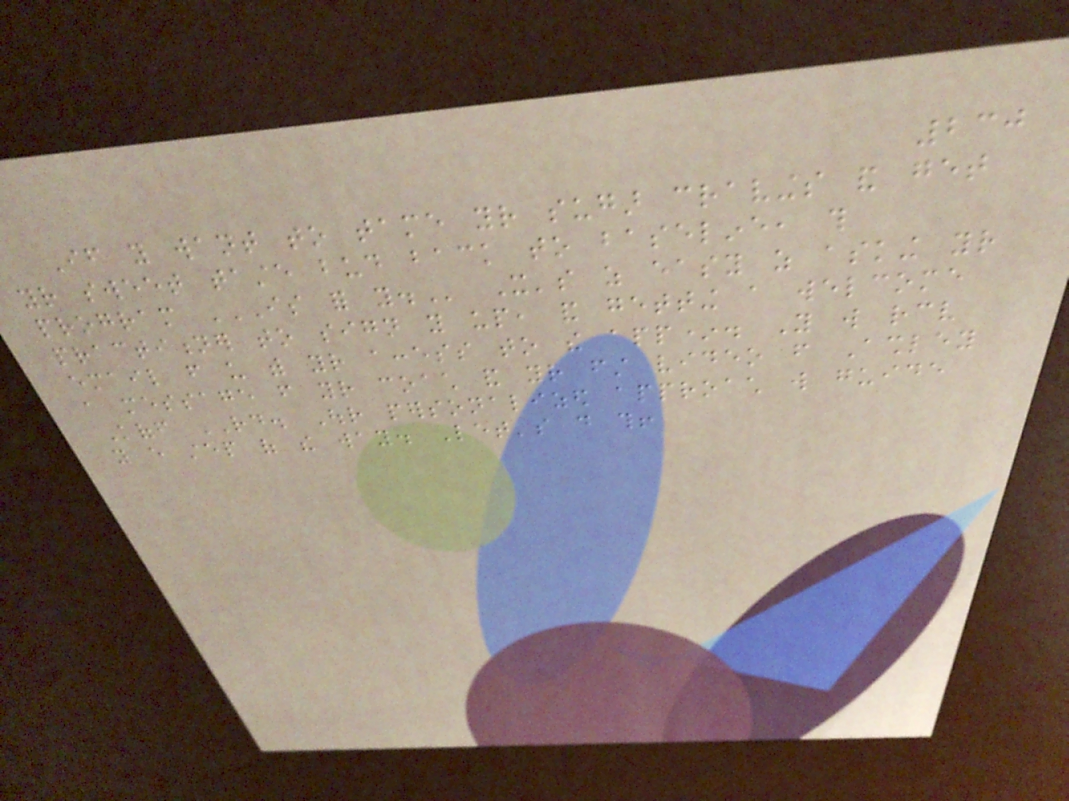230
If you want to tame your sugar cravings and get
your sweet taste bud back to baseline, this
program IS FOR YOU. It's as easy as asking your
practitioner to sign you up, and getting a welcome
email from us with your access to the app*. You will receive
a message from your coach and your first video from Ashley
Koff RD. Our personalized approach will guide
you every step of the way. Let's do this!
